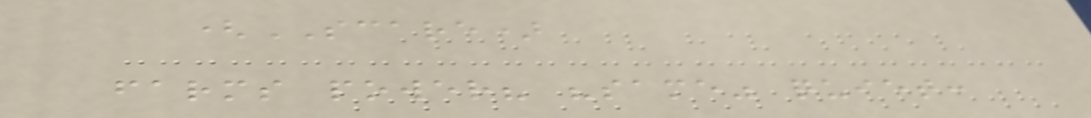(SCARE)
farms power? "same" quiet:
